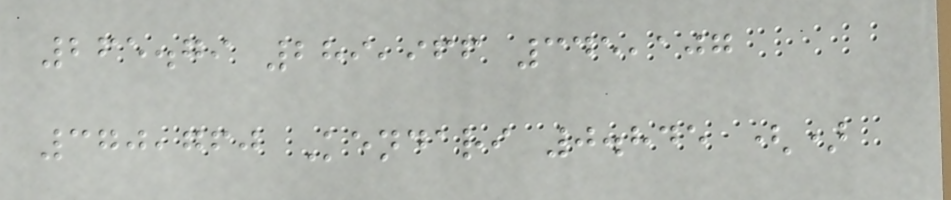265.79 289,966 345,107
370,760 Kendari 0.845 ()
